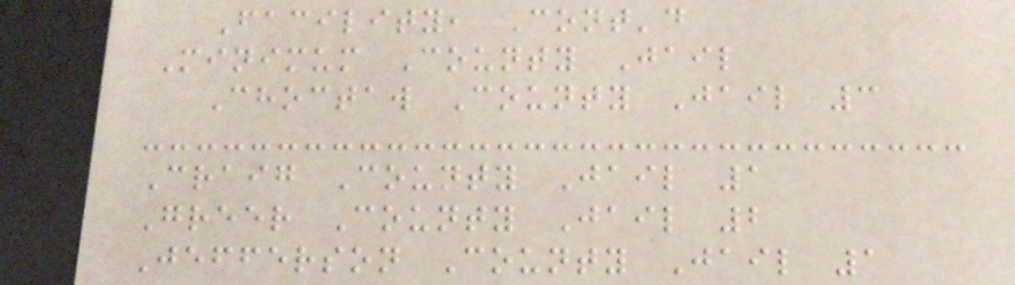Facility, Cont'd
Minimum County Jail
Choctaw County Jail 3
Craig County Jail 1
Greer County Jail 2
Jefferson County Jail 1
